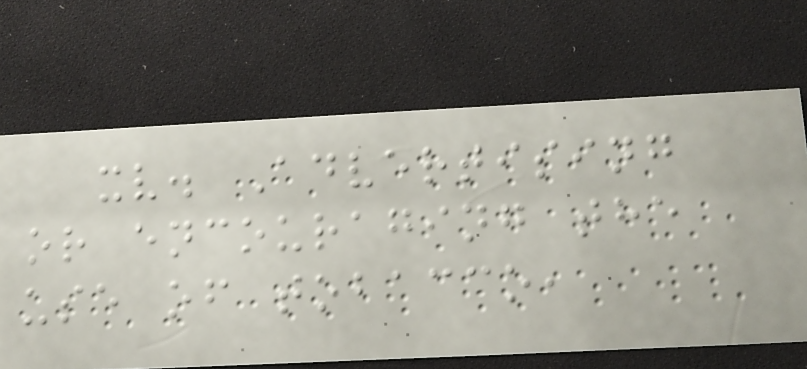xv. Advertising
or encouraging the
use of tobacco,
